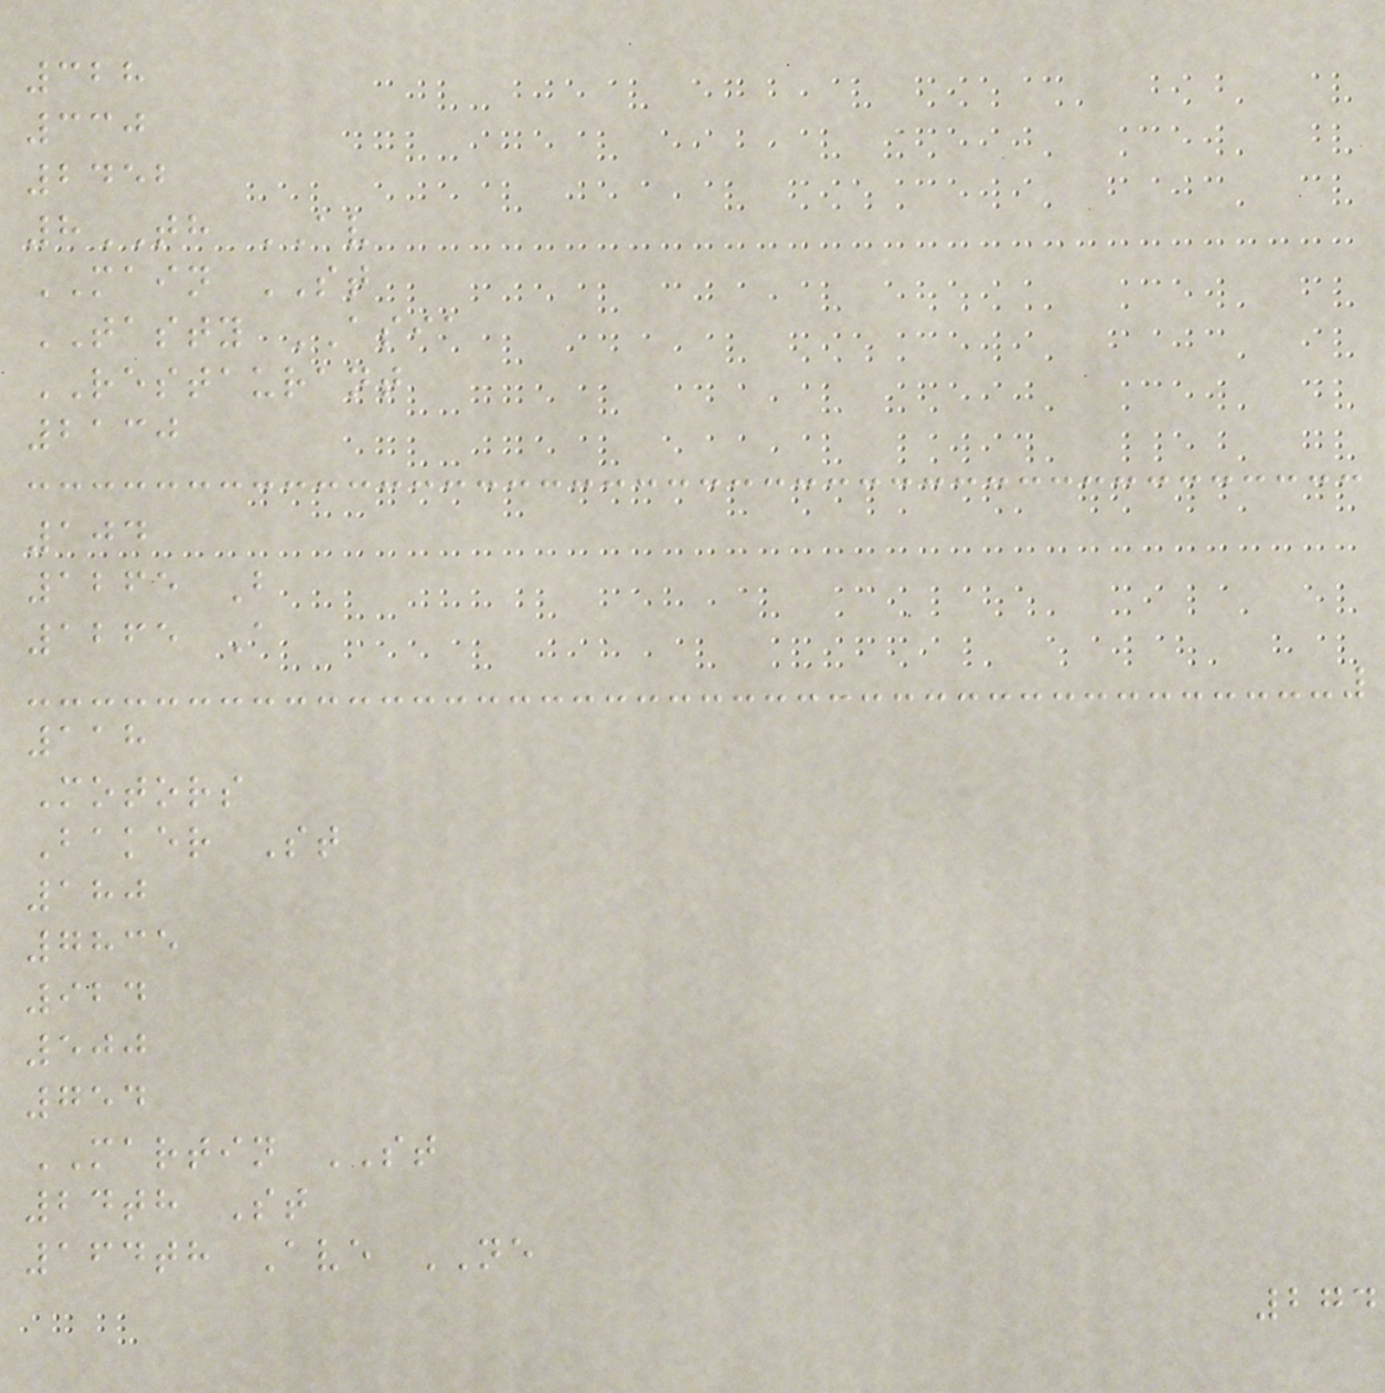328
330
2452
8TH AV
MAIN ST
TASTY ASIA
RESTAURANT
2130
104
1265 B
1265 A
118
Motors
Baker St
180
7835
924
500
754
MARTIN ST
24th St
164th Ave NE
274
